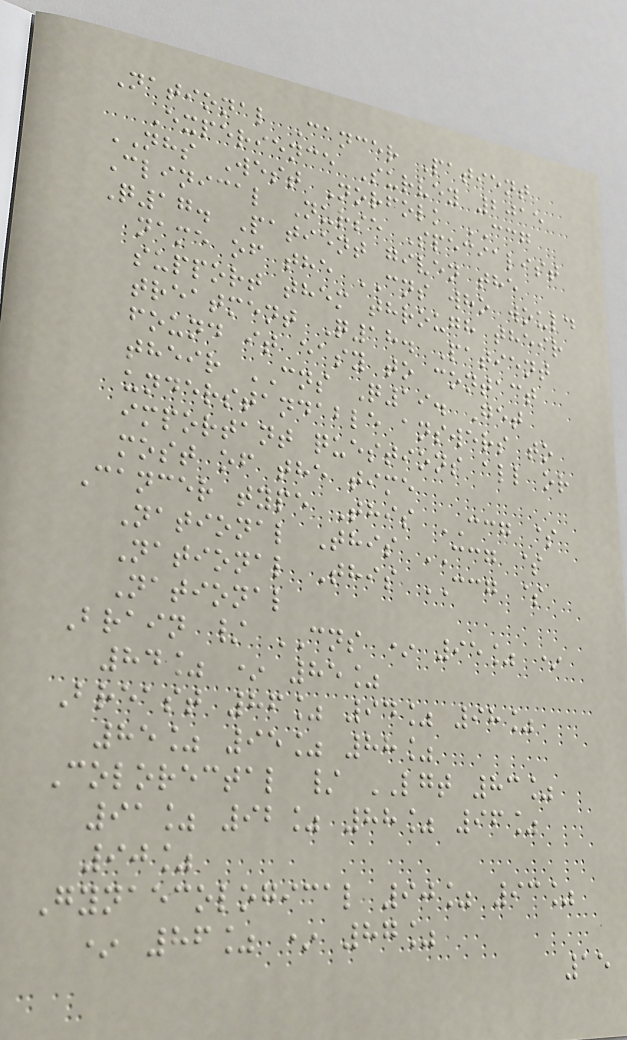National Cancer Patient
Experience Survey 2015
NHS West Norfolk CCG
Clinical Nurse Specialist
Q17. Patient given the
name of the CNS who would
support them through their
treatment Q18. Patient
found it easy to contact
their CNS Q19. Get
understandable answers to
important questions all or
most of the time
Cancer type This CCG $
National This CCG $
National This CCG $
National
Brain / CNS * 95% *
84% * 85%
Breast 86% 94% 98%
85% 95% 88%
Colorectal / LGT 83%
91% 92% 88% 96%
90%
Gynaecological 90% 93%
* 86% * 87%
15
